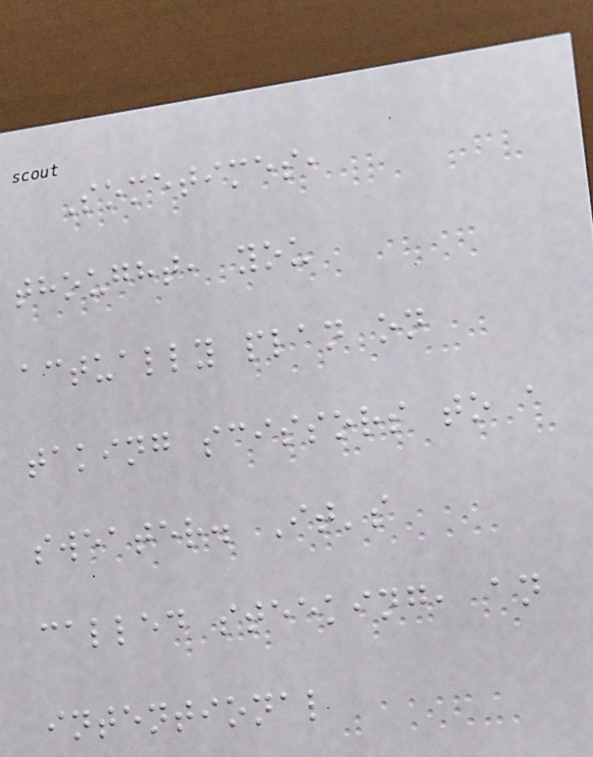Sometimes,
thought, you
actually plan on
taking scissors to a
sweater. It's
called steeking, an
intentional
